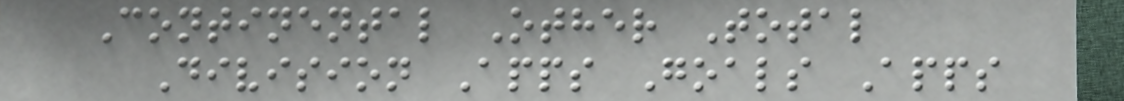Continental Other Total
Division Apps Goals Apps
